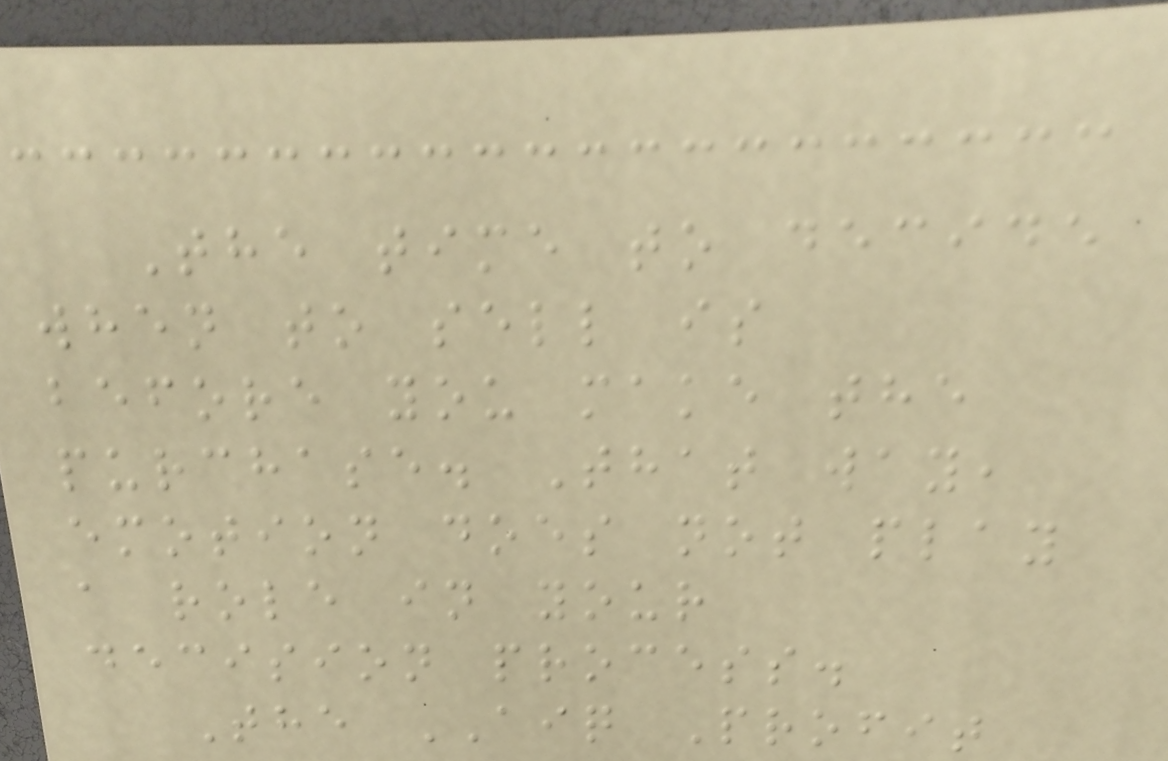The time to decide
when to sell is
before you make the
purchase. That way,
emotion does not play
a role in your
decision process.
The AIQ Profit
